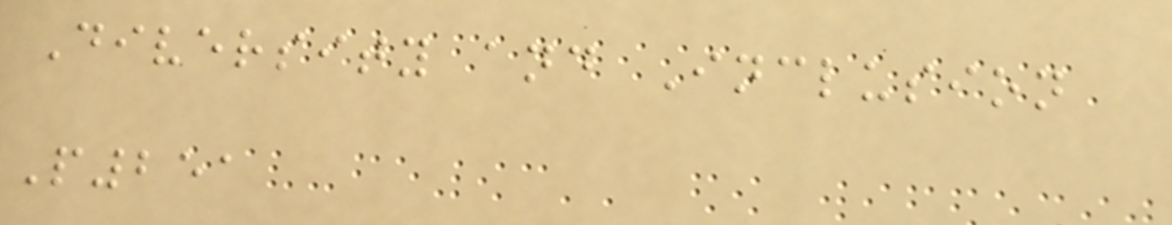Diversity and Inclusion
P251
